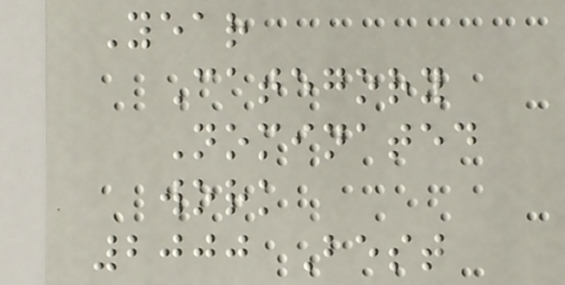Year
Category
Nominated
work
2000 Best
